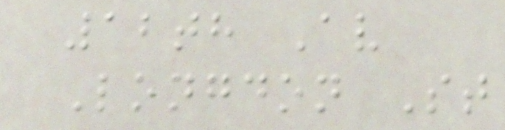12th Av
Longdon St
